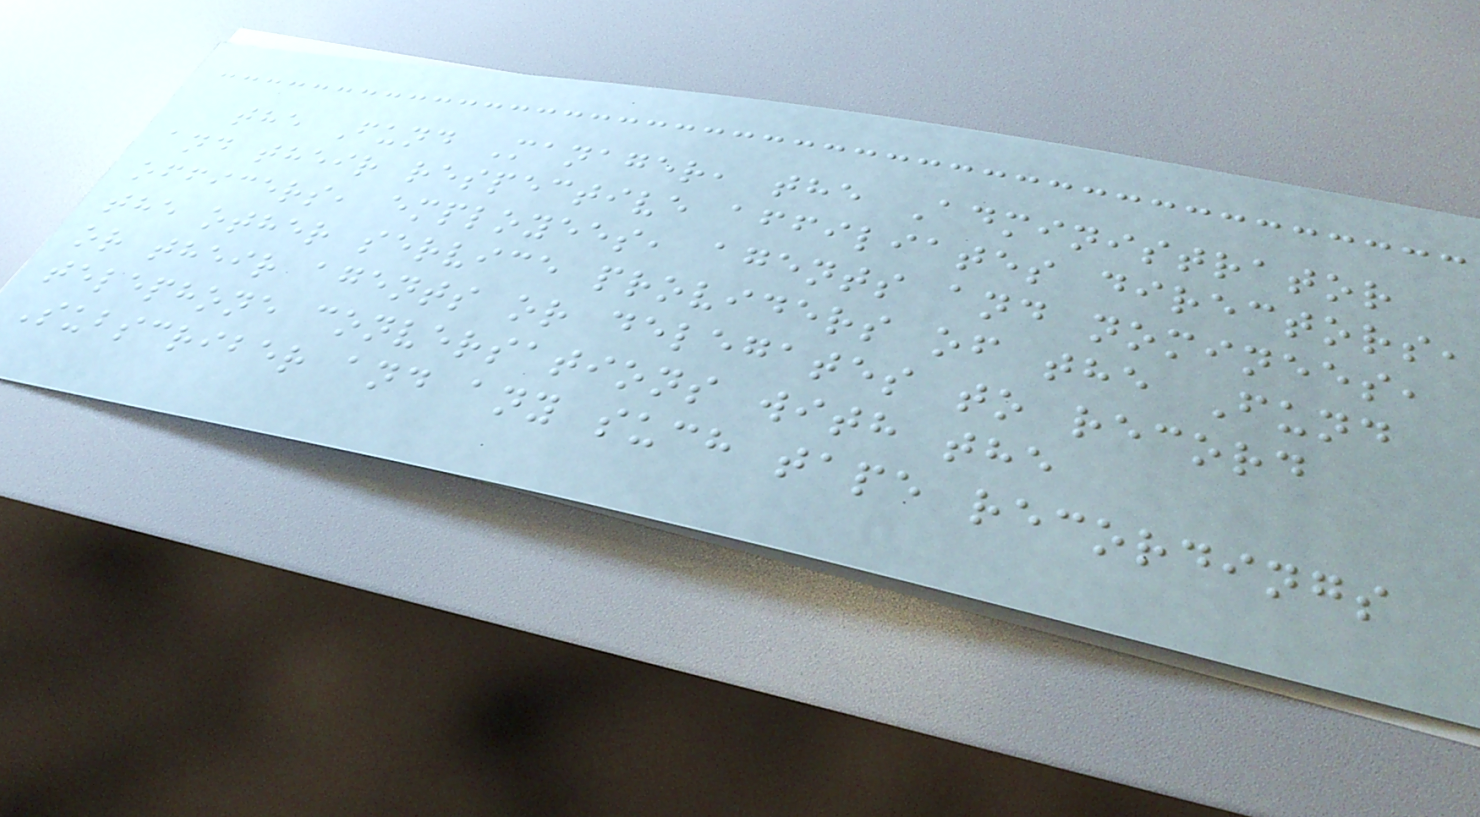the Fund Manager, the Administrator
and their respective affiliates directors,
officers, employees, agents and nominees,
the other service providers of the Fund
or their agents or delegates to record
telephone conversations with the
Subscriber and any such tape recordings
